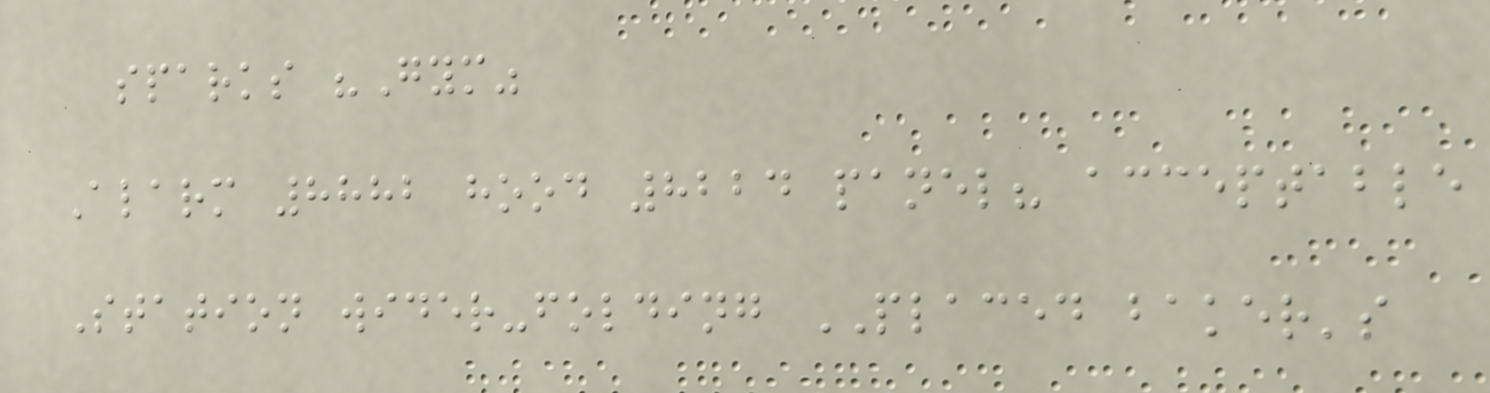sparks "Gym"
Alarm 8882 hood 8224 panel? acceptable
Station wider-folding PLACED baker's
